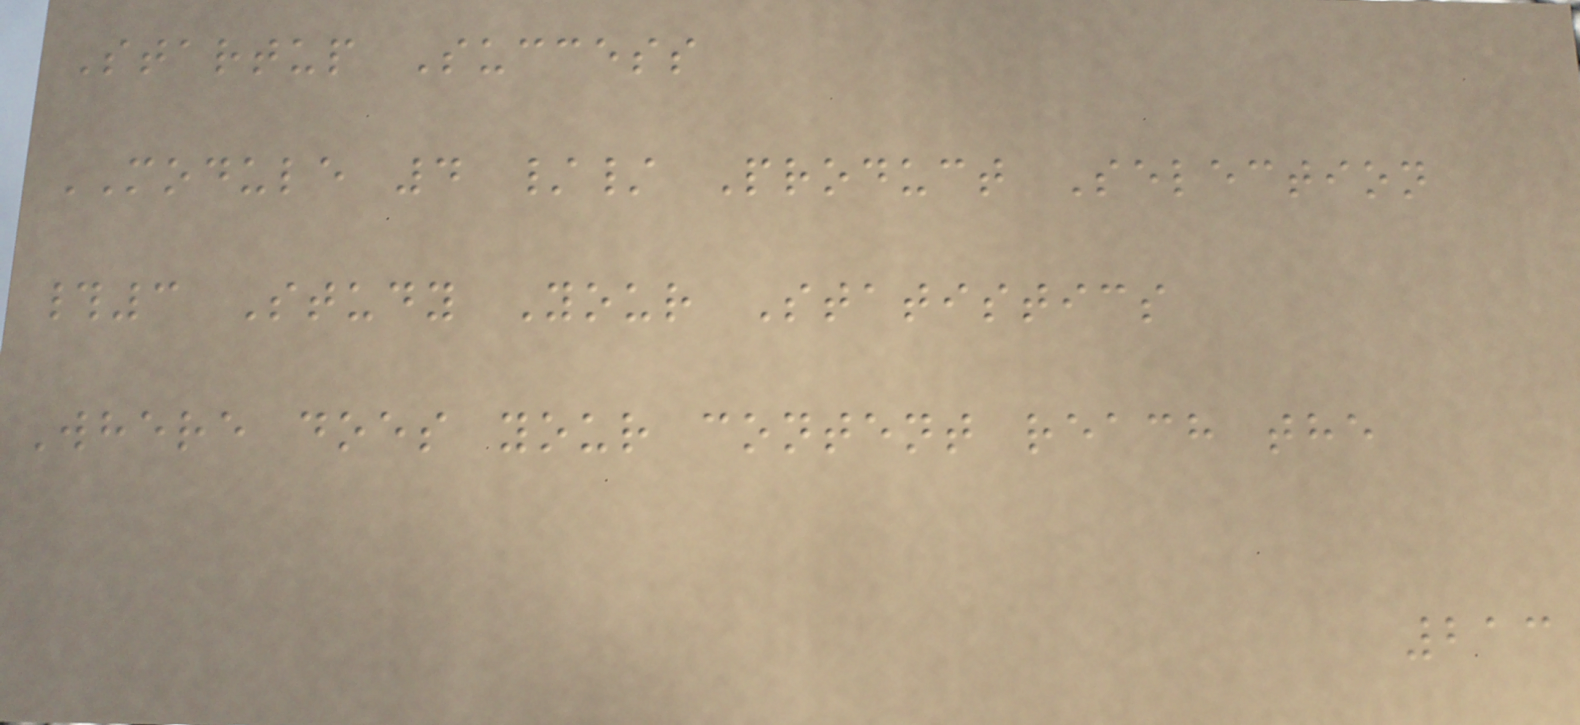Startup Success
MODULE 4 // Product Selection
#3 Study Your Statistics
Where does your content reach the
213
